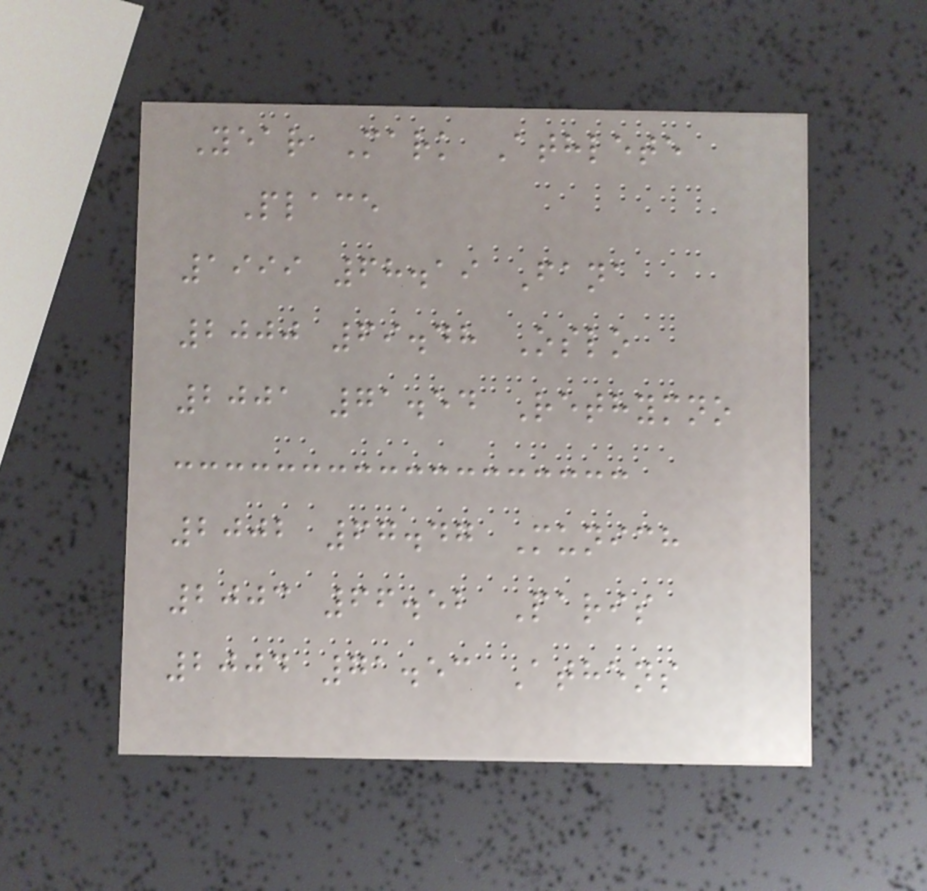Year Mark Athlete
Place
1999 68.19 Fana
2000 69.48 Oslo
2001 71.54 Rethymno
2002 67.47 Munich
2003 66.52 Paris
2004 71.53 Athens
